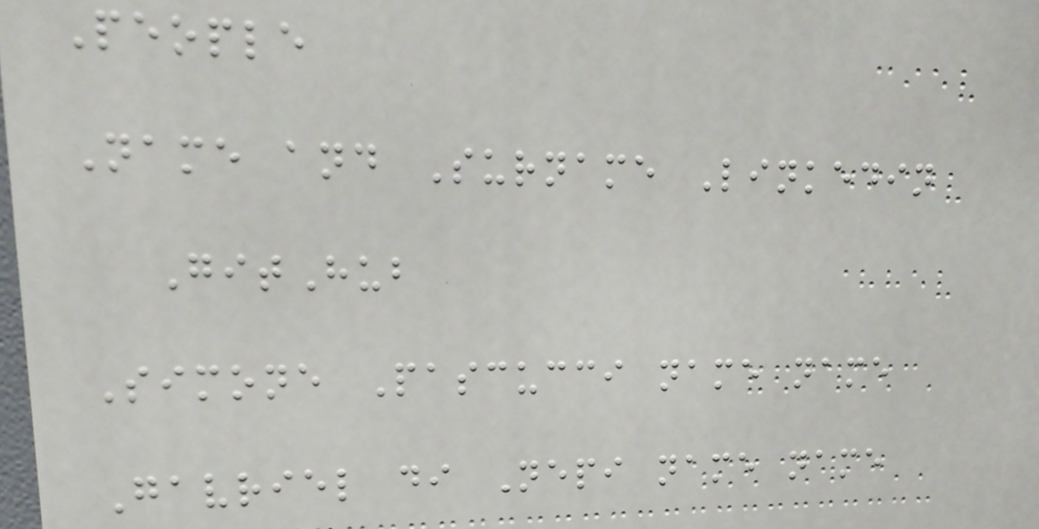People
Name and Surname Linkedin
GitHub
Simone Pascucci name name
Gavriel di Nepi name name
